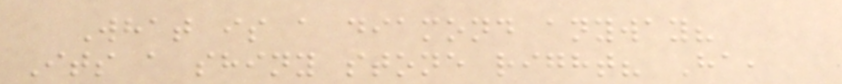What is a diamond anyway?
Its a shiny stone right? Ha,
